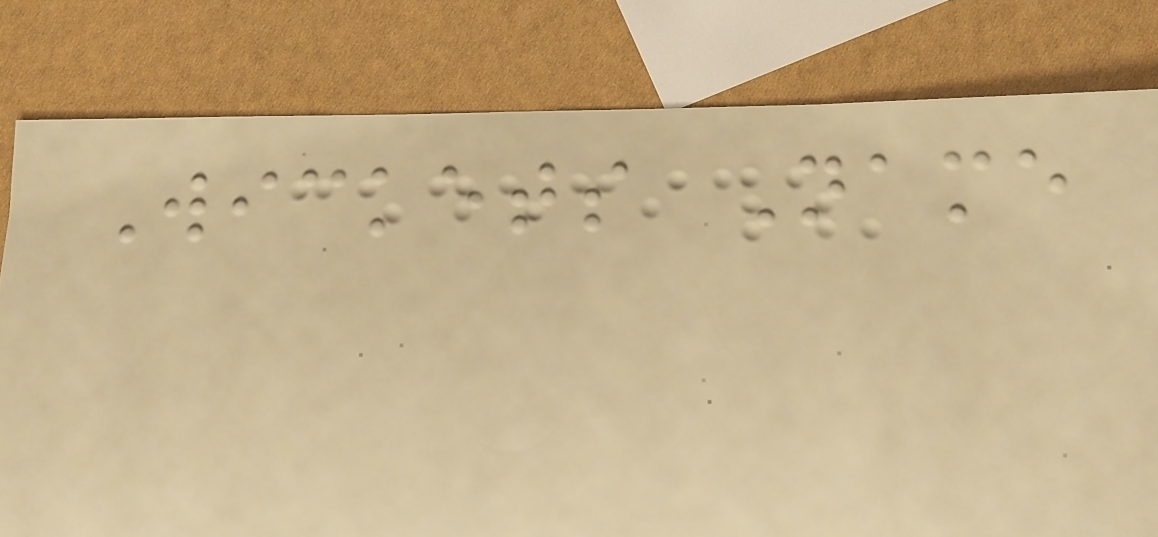Wickets Name
